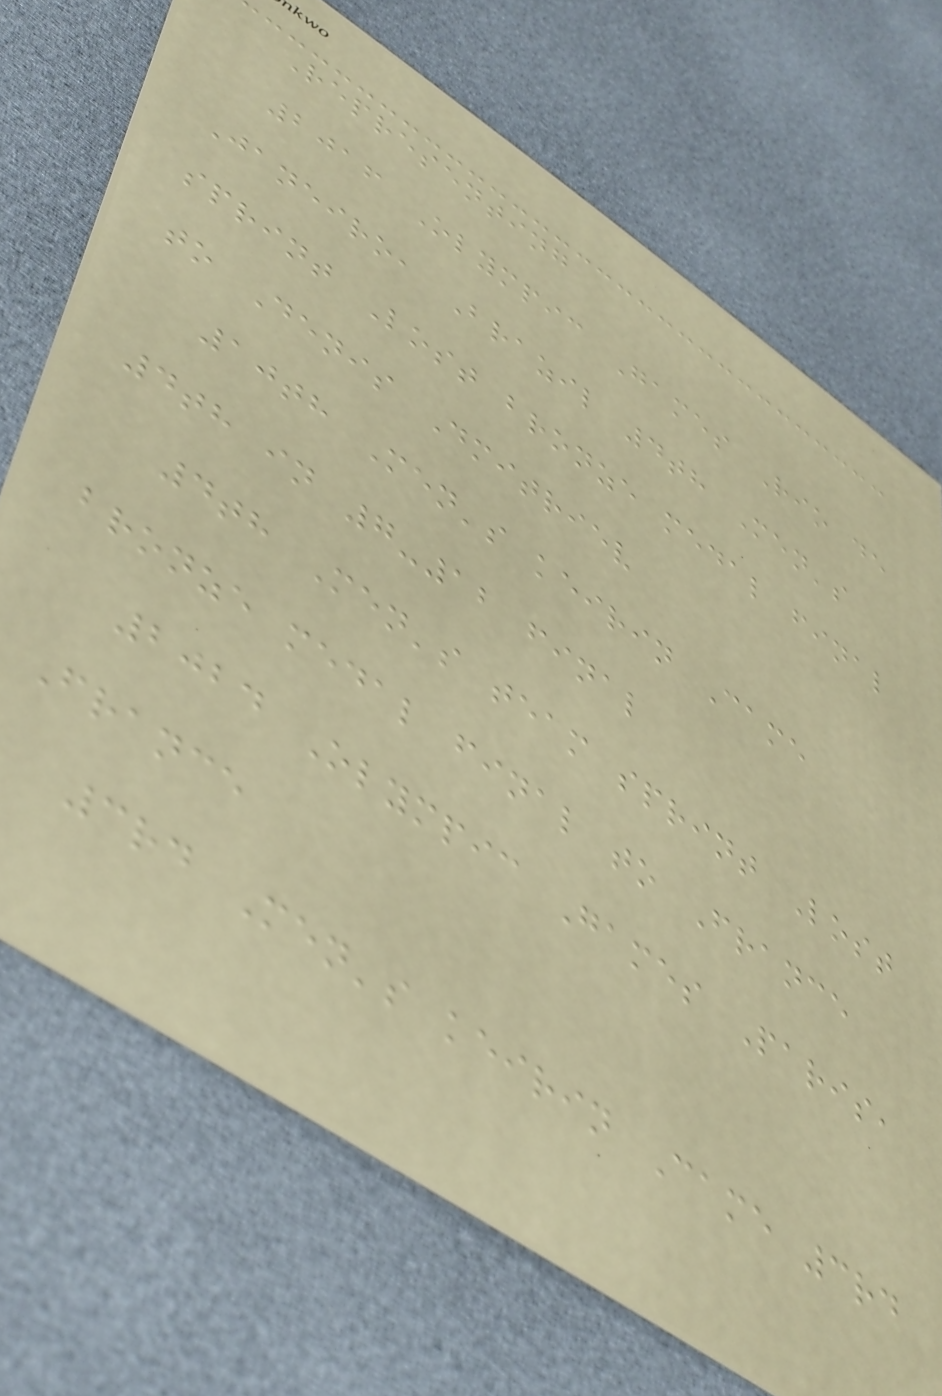Representing
2016 Olympic Games Rio de
Janeiro, Brazil 4th Men's
sprint Lost bronze medal final
to Denis Dmitriev
10th Men's keirin Came
4th in 7-12 final
4th Men's team sprint Lost
bronze medal final to France
2024 Olympic Games Paris,
France
3rd Men's keirin Came 3rd
